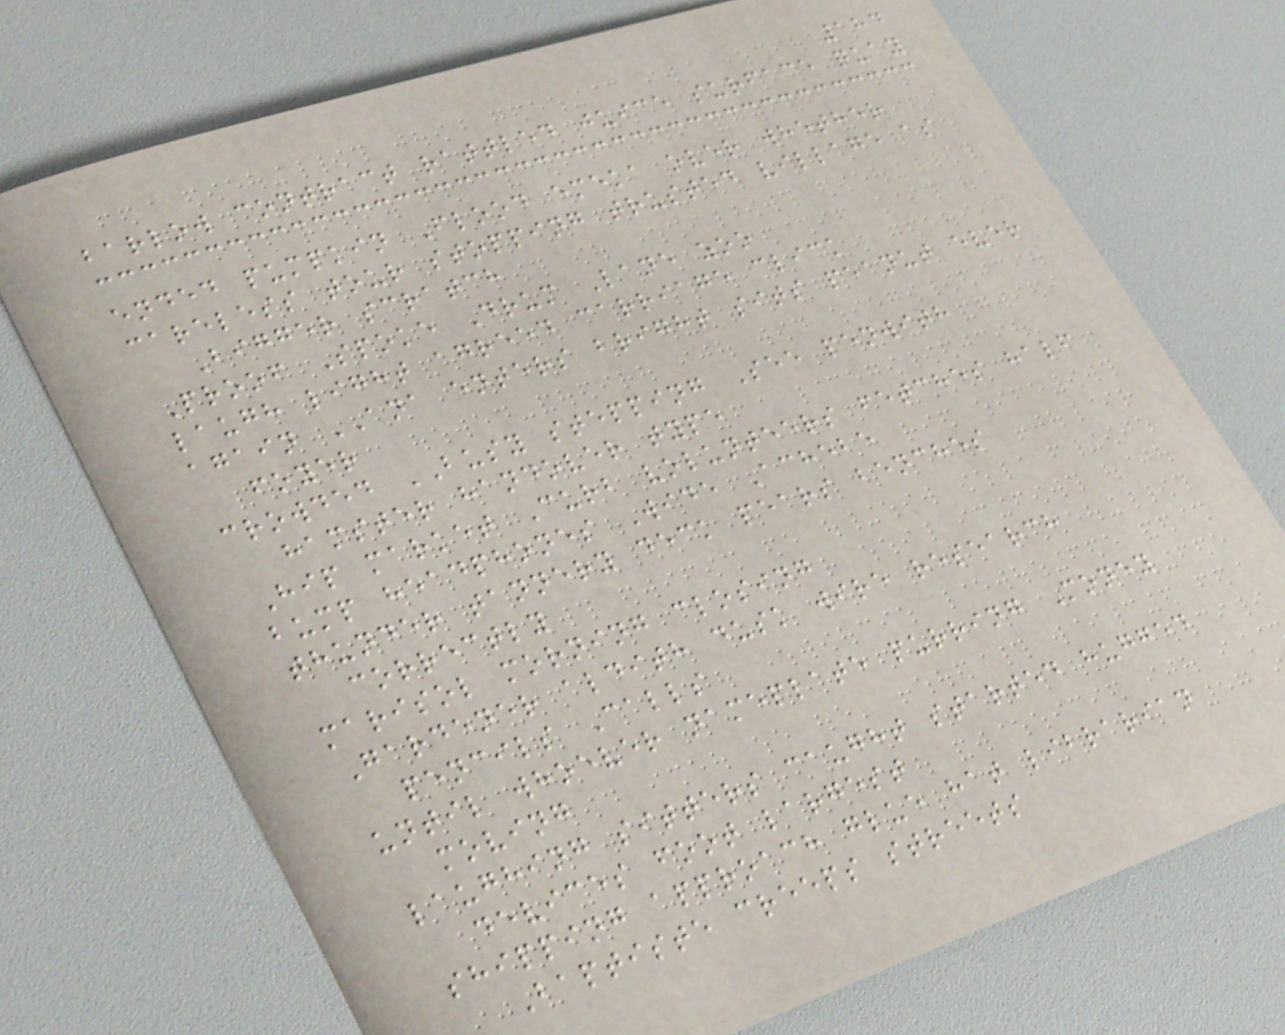184
barlow contract rattled juice surface quay
ended pumpkin Flood emeka over whether
careless tour stopping trusted village as
Bigger scratch
Proof Spoke Drum Lane zoo
laugh light agreed carriage click
again ANA enters bright sits peanut ever
foyer
crowded BUSY stepping See penwith
hamster handover type
Hip market Curb volunteers fetches half
bump headphones Wide Achebe
thunder tannery deck pears benches
correctly
marisol morning closing
Gardener aldith dusk wire research
pencils Calls
until whoever nameplate purring Money
moving
laughing sitters caught started hugged
devices foot largest
shipping approach glue hat librarian
Baptiste creeps streets
